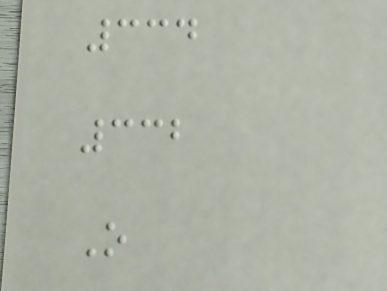334
332
O
